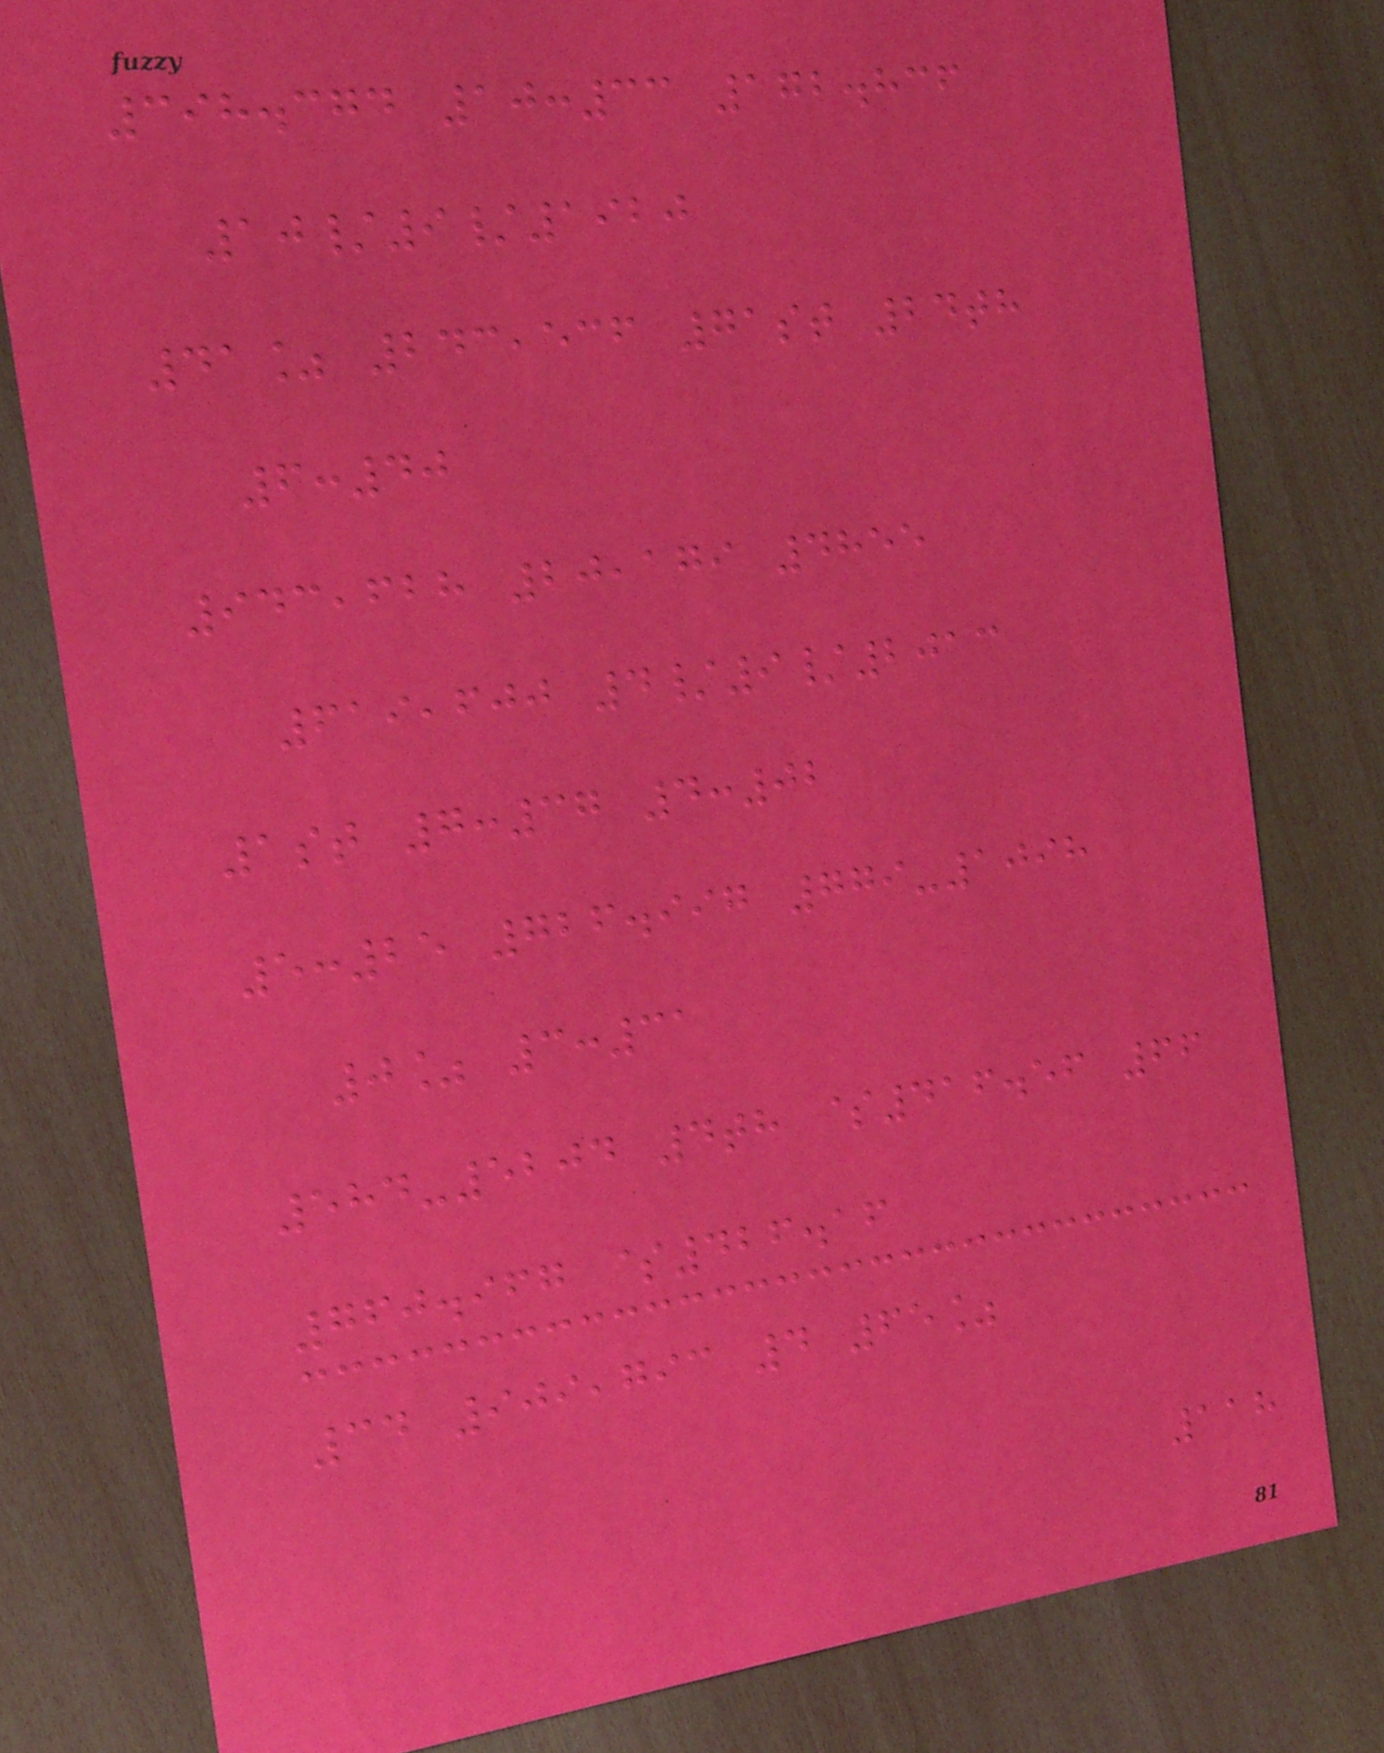398.374 10:33 172.836
10/9/1920
41% 243,536 71st 24th
6:40
943,628 20,179 4855
619,600 4/9/2013
1st 7:37 4:02
5:25 726.997 779-1098
0% 3:31
584-5204 4th $416.56 66
760.967 $426.16
34 909,793 4 65%
118
